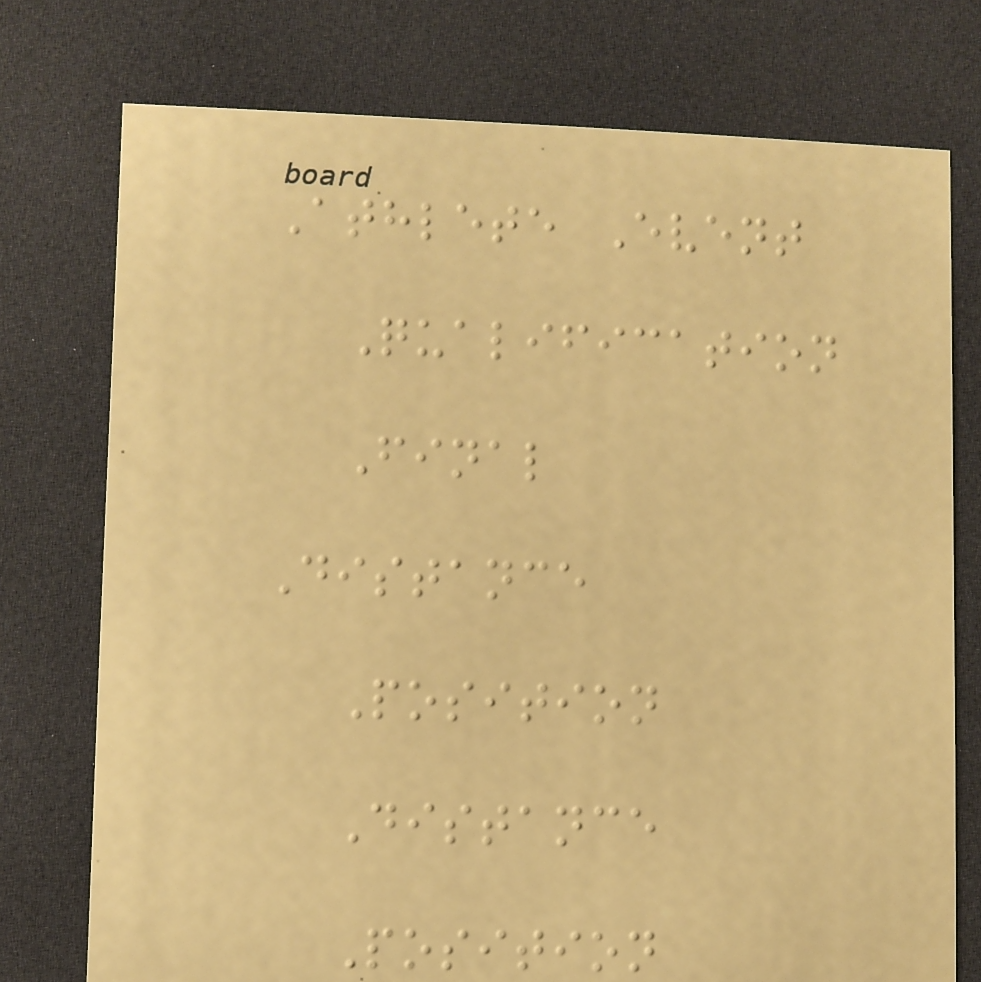Athlete Event
Qualification
Final
Distance
Position
Distance
Position
